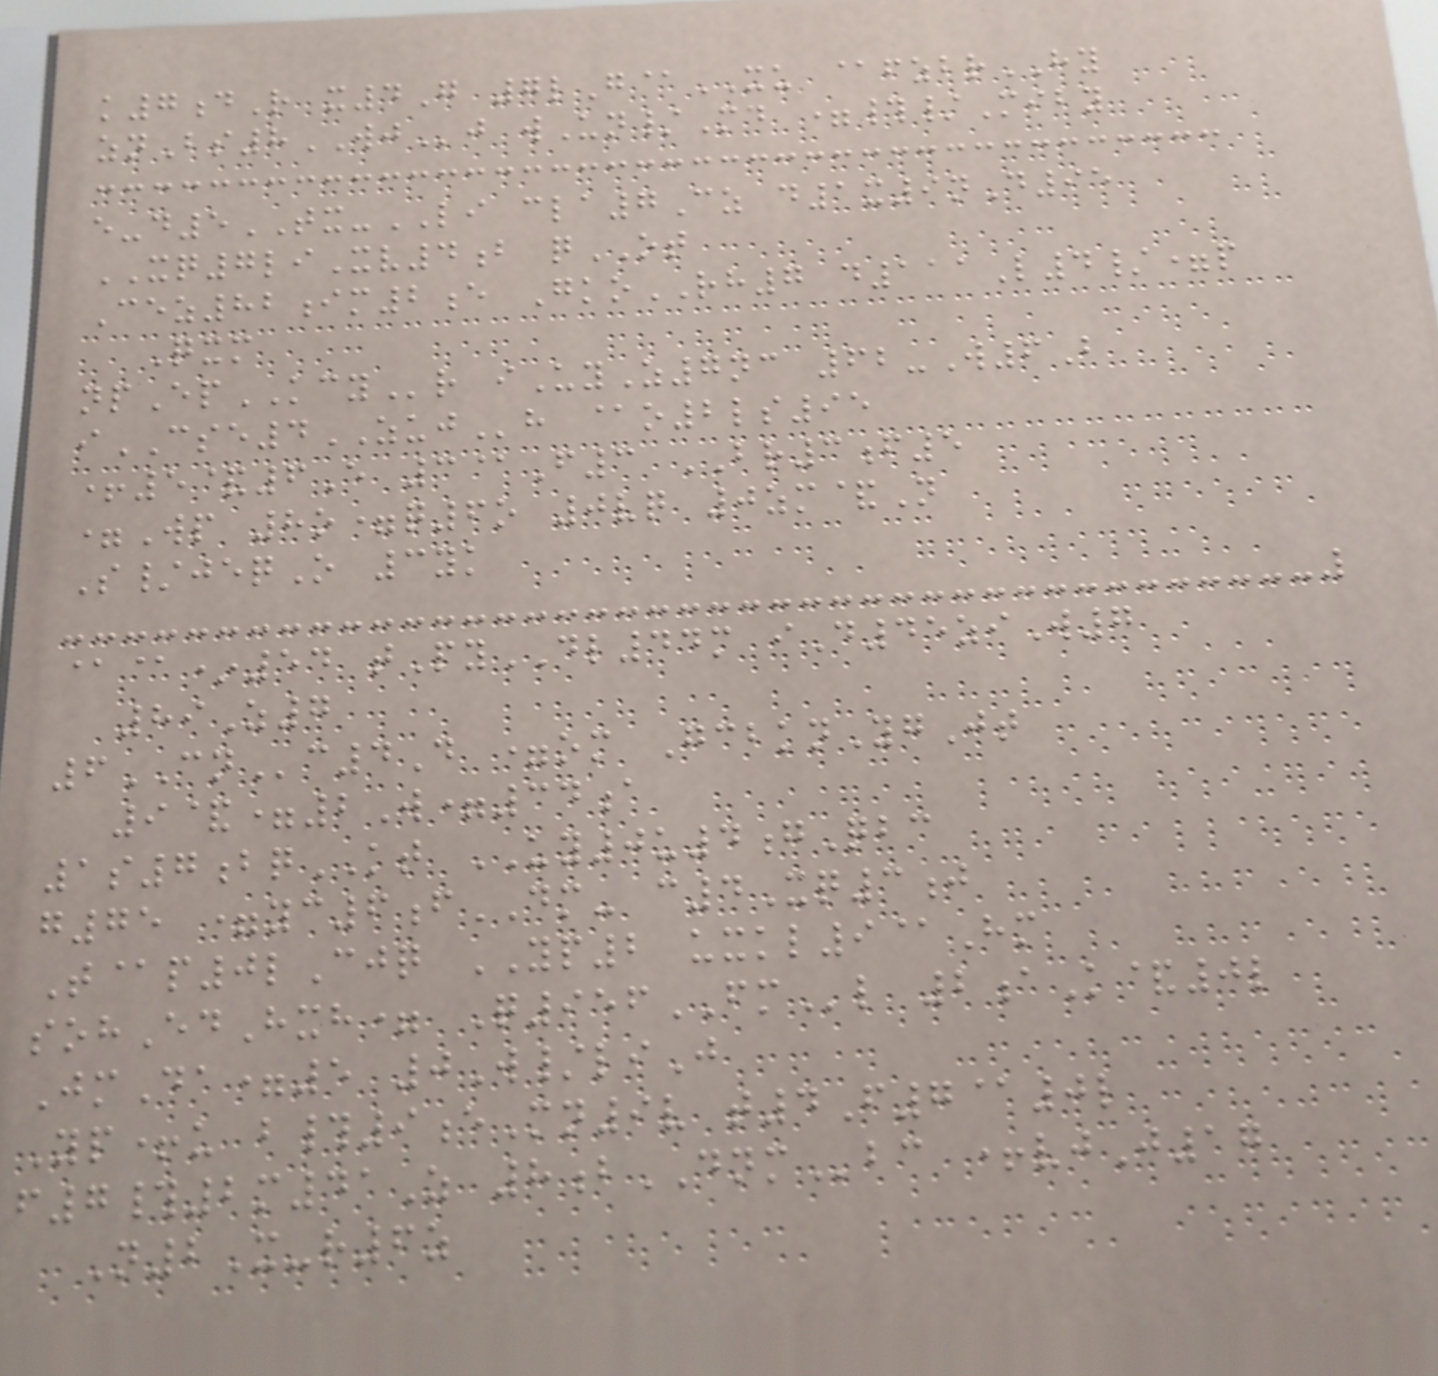k7dR x4G 7lG@XU @fzbrHY
znBs8WJj wUn/Md =#/Miby
e-d5TX-LI cla7Cz d1x9nD95
XQ7liXv4b qOT
Cez82im2e GkoRH7 d111L4/=p
Qxm
npEpKCYr iUyZ7nc 62-W6B
iCSE4ZUJh @o2ls95
+5&6E 3@F3 BR3f5
=Wp 8o=q6o 0vq 0zm&N
S/jeqO 3yk
@@*54 tPyDL44m iD45ziW7
89Z7
6CNc4D =om GcbknYgJt
9&=2W=34a
1s7bqKT UY0u4gQbc
g75 =yc6fDM- c4Xq3j
T@p0lCjq YP2 uxkl9@Hm
sohEdHxh= Q956FMl 2aK&0l
JmDa=5 0W/liJ
Yp+u b#9eMn9v t4F7@0l
f7#2m41Z 8bDNMbc +vjJ17
N2X-r6z
